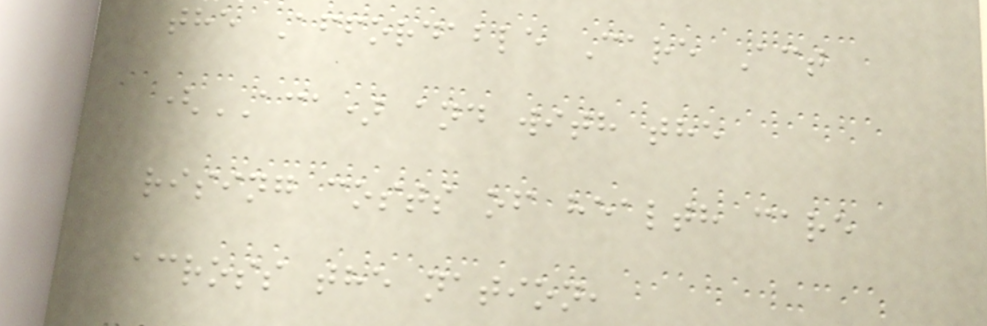the Affordable Care Act
(ACA) and with the
rising costs of health care
across the nation,
